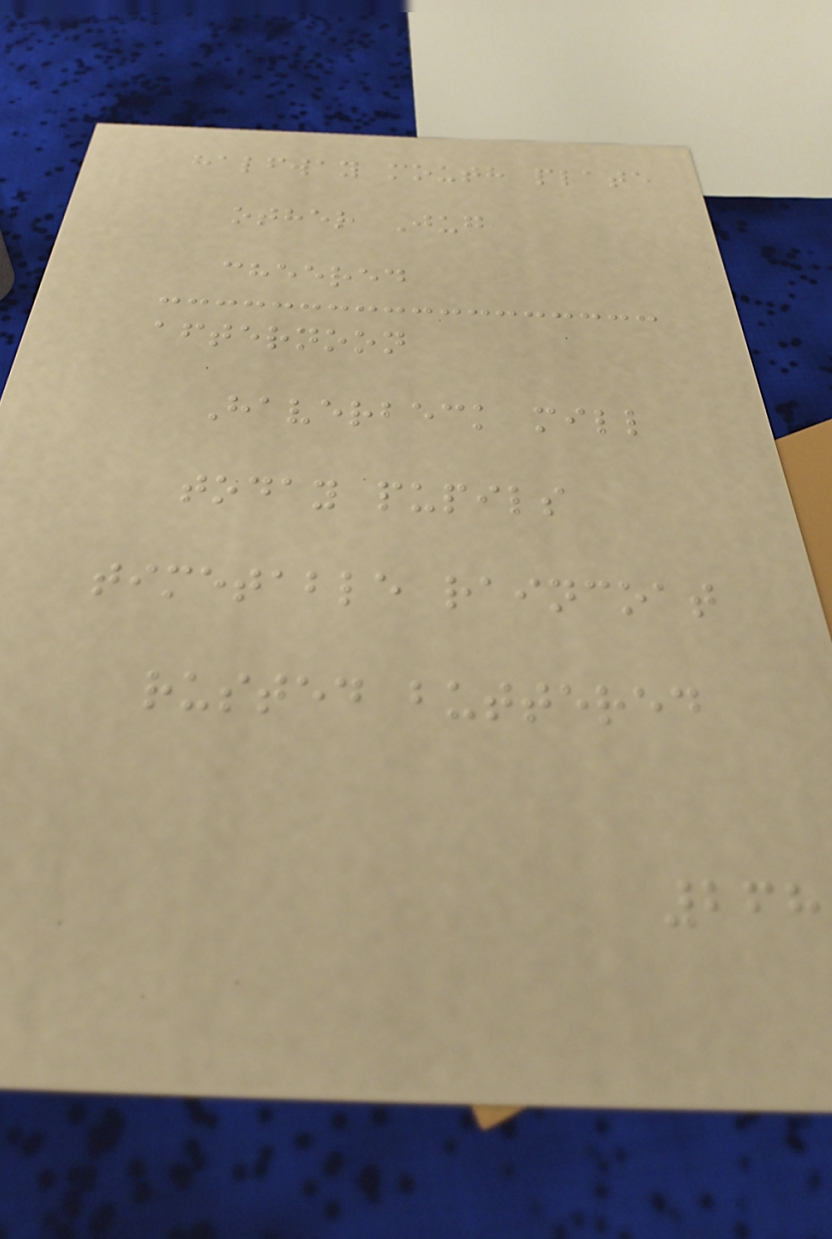halfway mouth plate
other Jug
cheered
afternoon
Haverbeck mill
today pupils
timetable raincoat
rusted buttered
268
